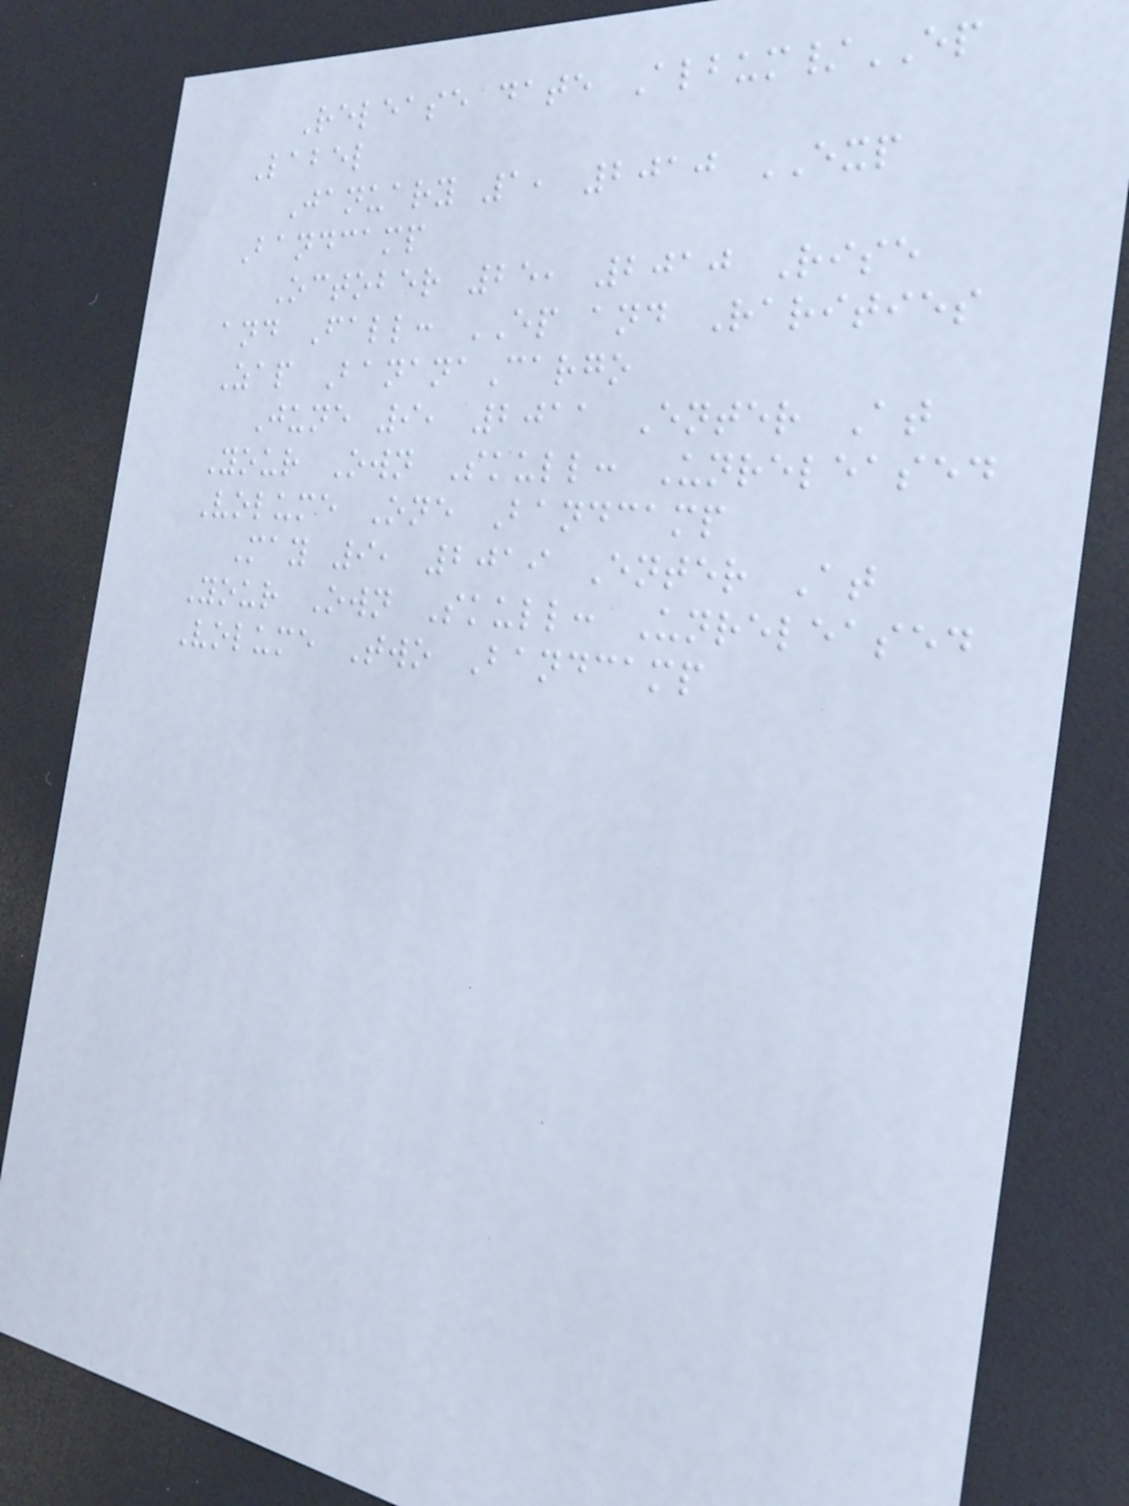Release date Album/EP
Label
January 1, 2010 EXP
Bandcamp
October 25, 2010 Rise
and Fall: EP and Rarities
Zap BananaCargo
June 9, 2011 Enter At
Your Own Skull: Unreleased
Volume One Bandcamp
May 9, 2019 Enter At
Your Own Skull: Unreleased
Volume Two Bandcamp
